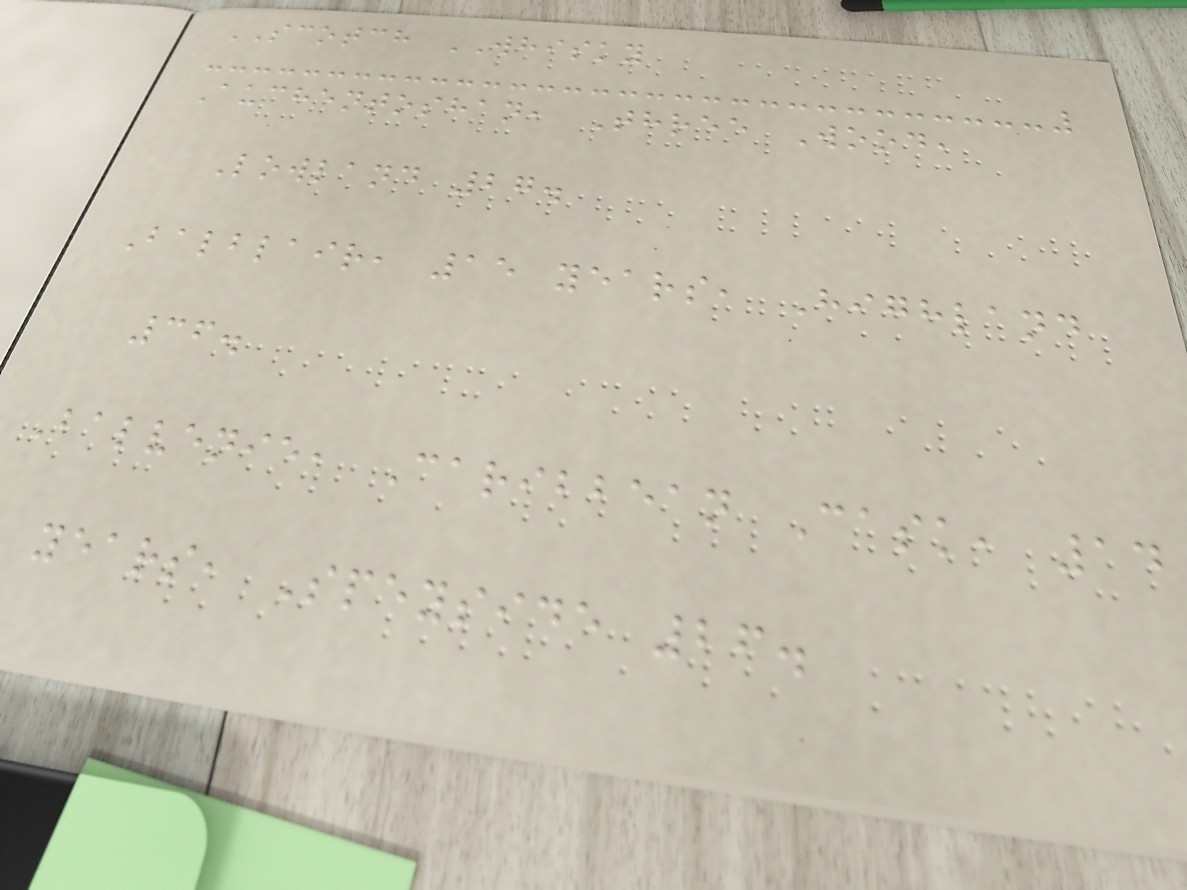SCOTCH WHISKY
Auchentoshan, Three Wood,
Lowland 27.
Balblair, 15 years, Highland
36.
Balvenie, Caribbean Cask, 14
years, Speyside 26.
